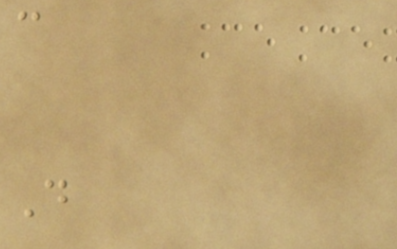c
D
